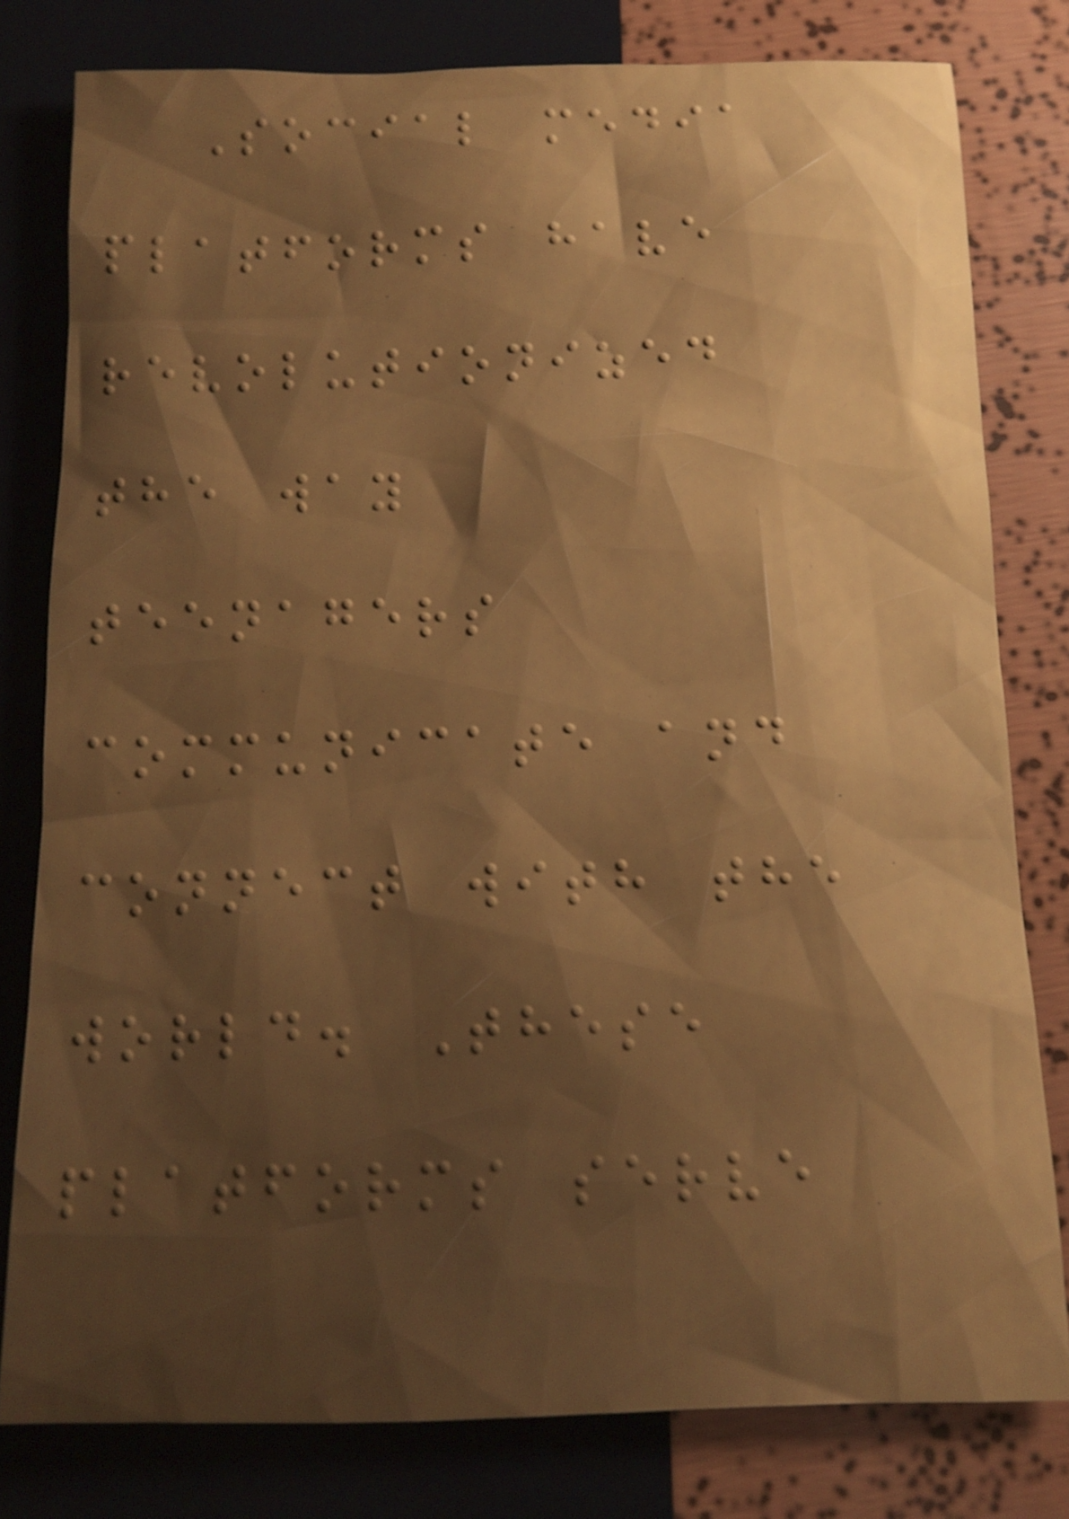Social media
platforms have
revolutionized
the way
teenagers
communicate and
connect with the
world. These
platforms serve
